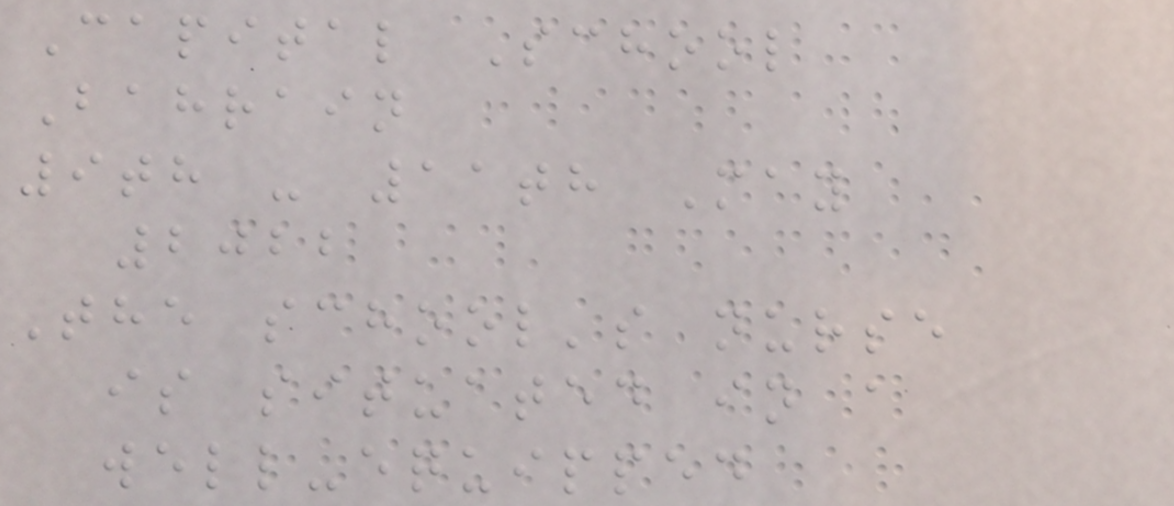Capital School
Bahrain
9th - 11th May
2022
The school's nurse
is situated in a
well-equipped
